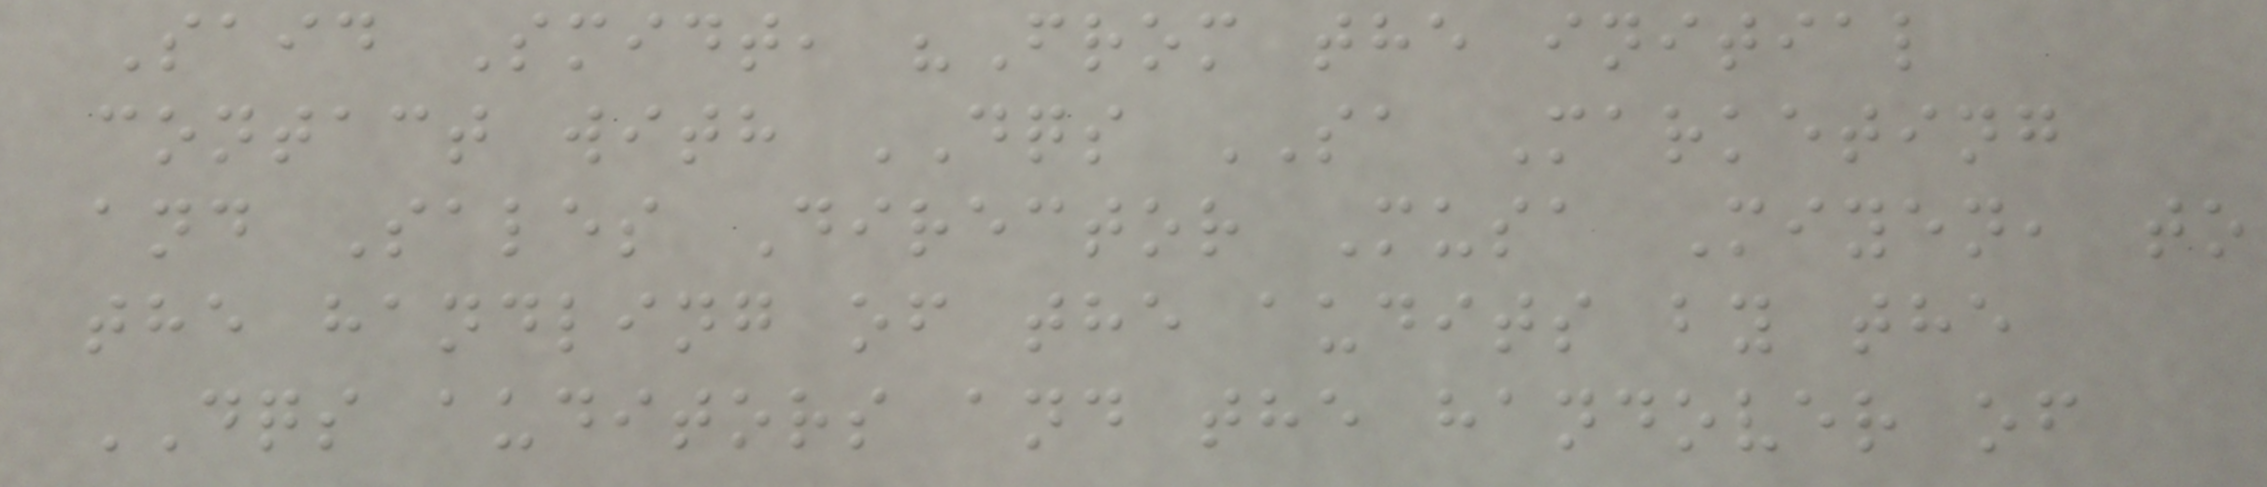Said Smidt, "From the initial
contact with DQS SA Marketing
and Sales Director Musa Miyen, to
the handling of the audits by the
DQS auditors and the handover of
